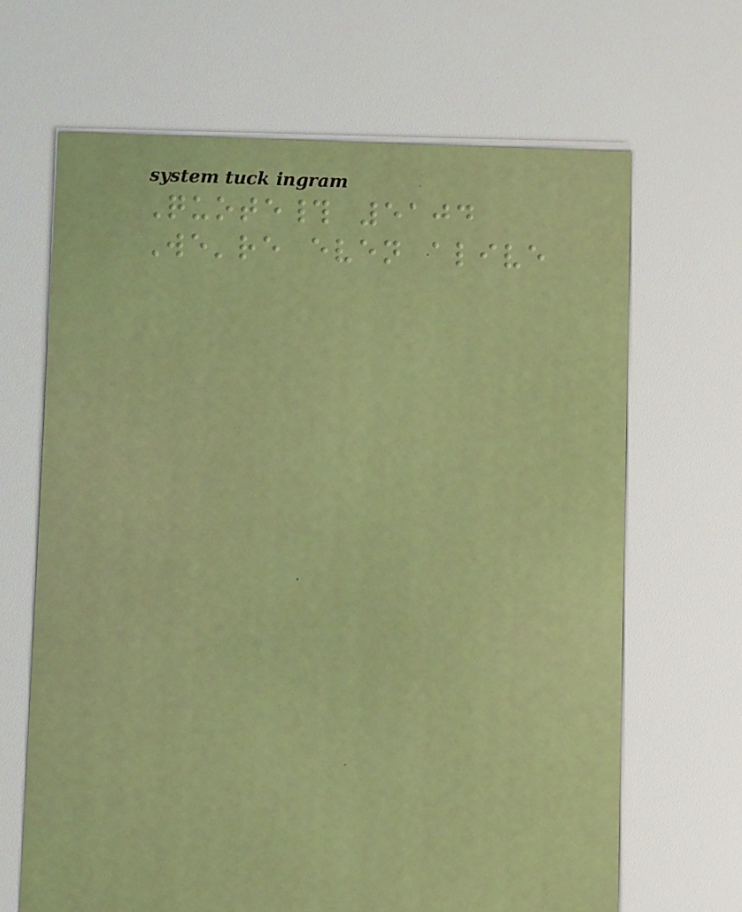Quote# 5104
We're even alive
